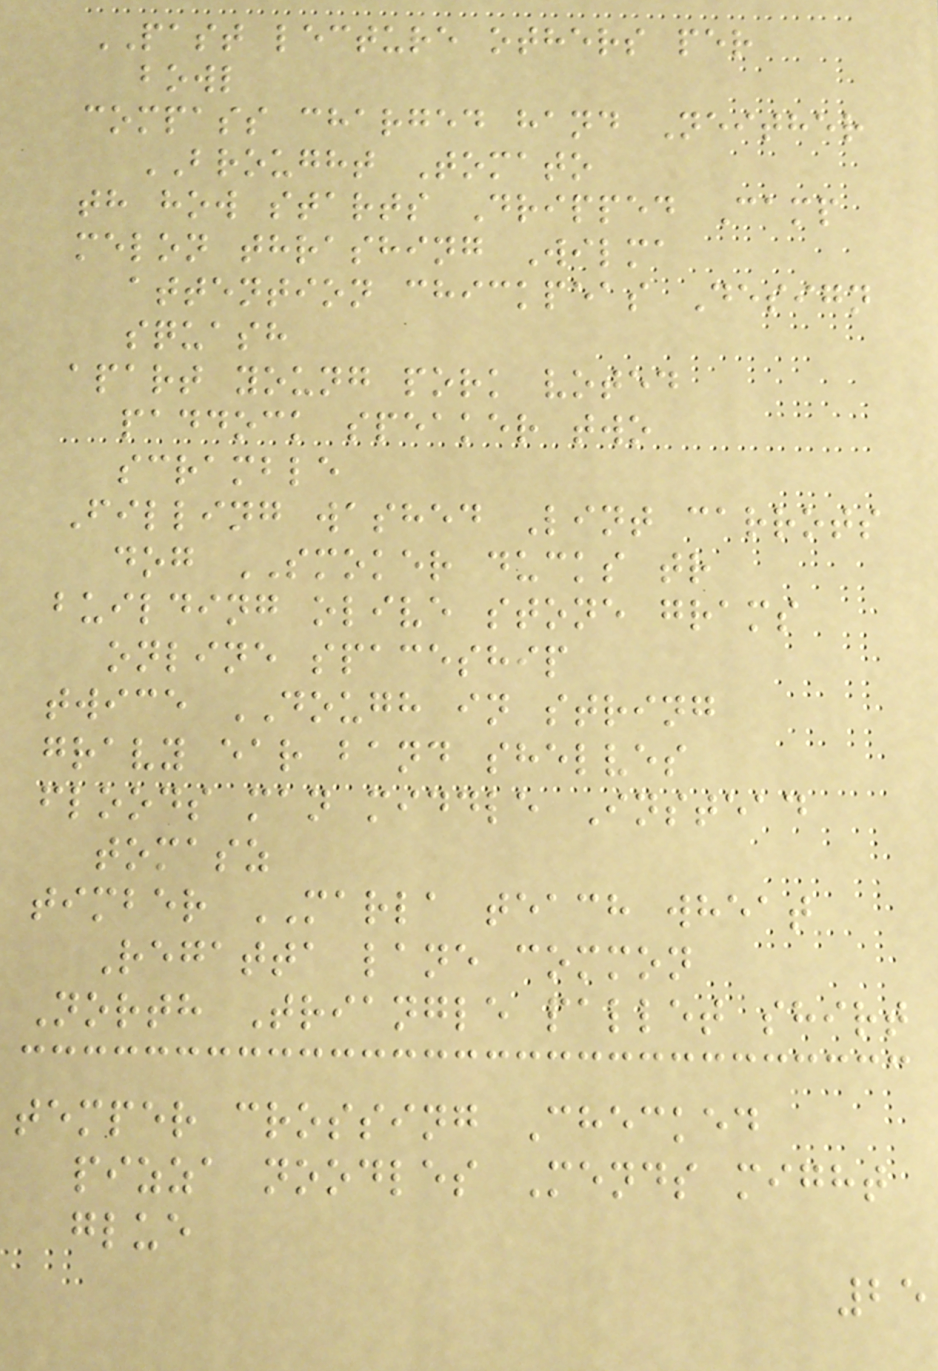PAST lecture others per
bowl
compass charged hand Neither
BROUGHT Tomato
th how starts Dripped Camp
melon thrashing Wilma
attention chickpeas Design
squash
apart young pork voted
paddock speaker two
scramble
Filling washed Lint carrots
dog SMOKER ducks tr
building olive stone grams
online spaceship
twice DOUGH in string
gravy ear band shelves
floods man middle Instead
tomasz
timber MARLA teach wheat
Regatta lane common
North Triangle pallet shirt
temper crossing Checked
pizza noodles Mends might
glue
25
